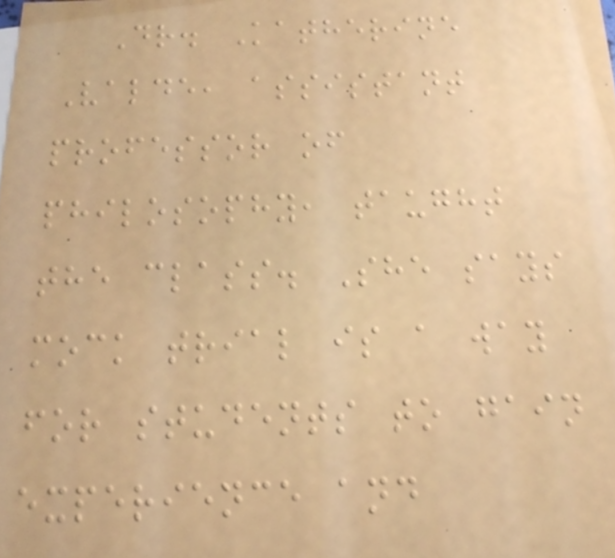Dr. Katherine
Valde, assistant
professor of
philosophy, taught
the class. She says
mock trial is a way
for students to gain
experience and
